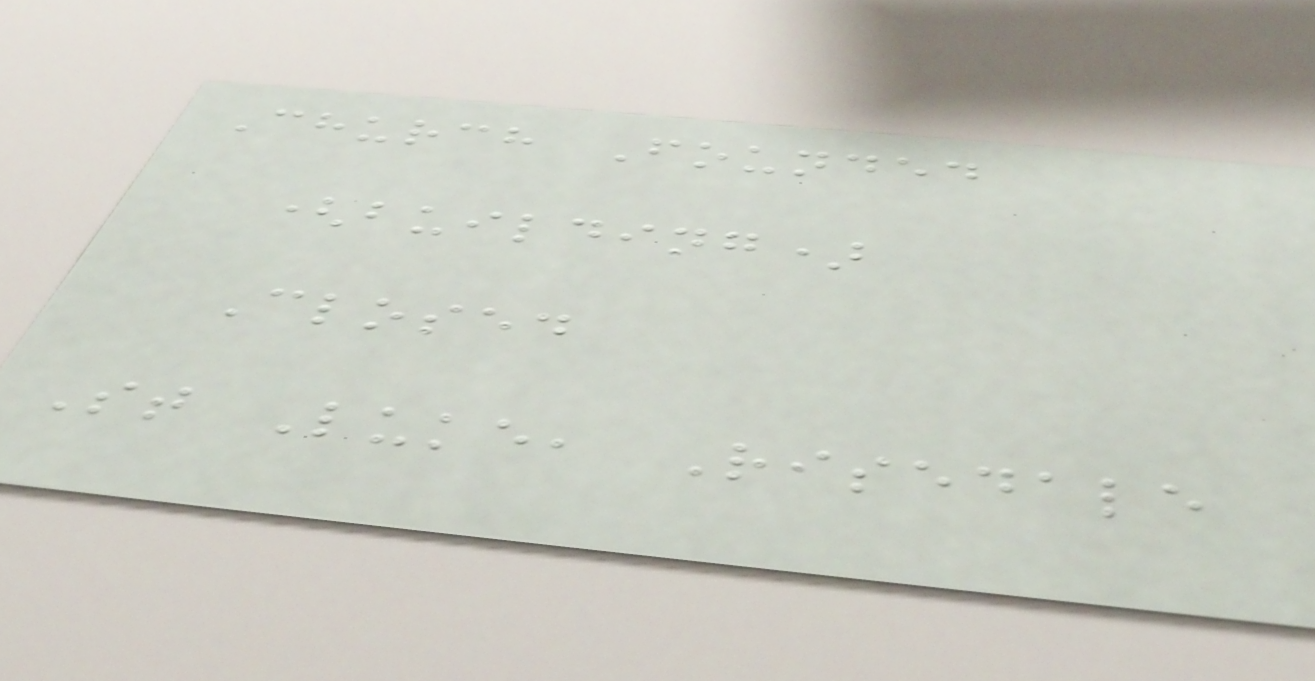Church Founded
(building)
Closed
St Luke, Risedale
